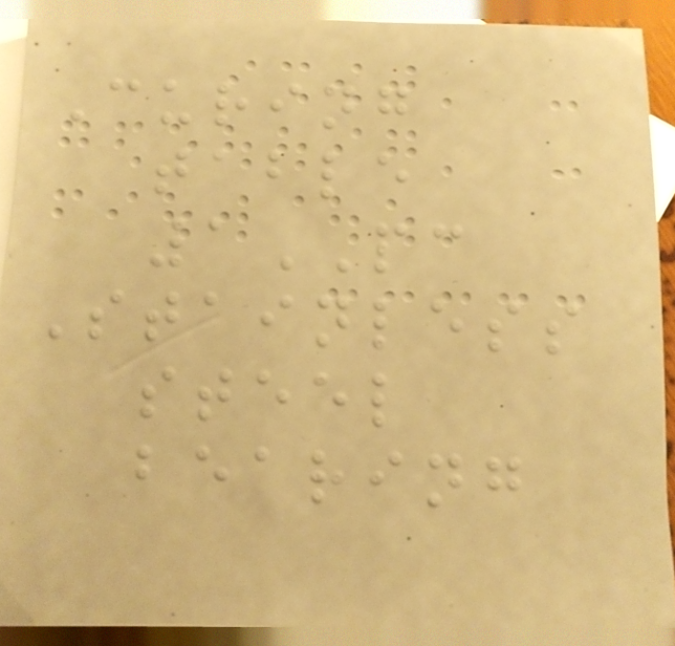Curing
table
1PC
Stainless
steel
bearing
